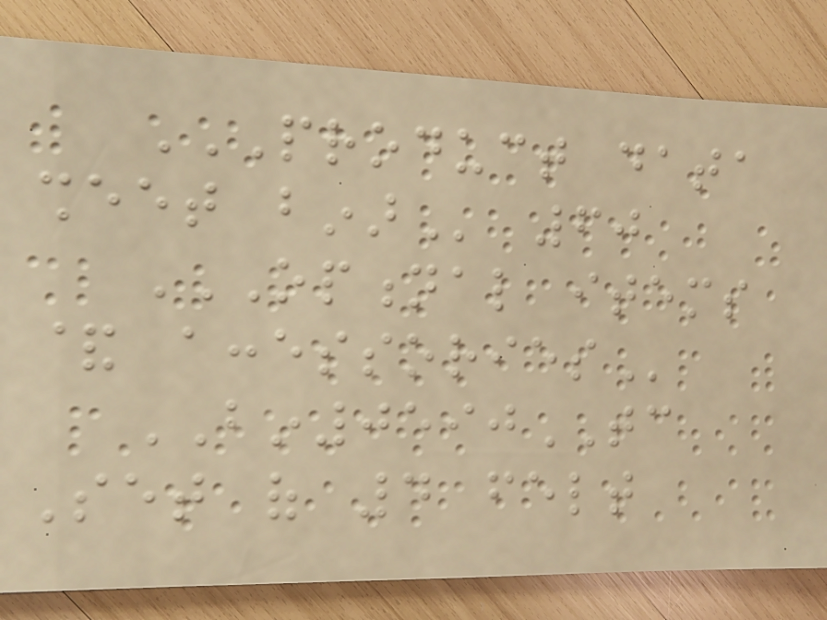PRODUCT DATA
SHEET BINAR 60
OPTIONAL ITEMS
& ACCESSORIES
BIN0590TC
Set of 4 felt
